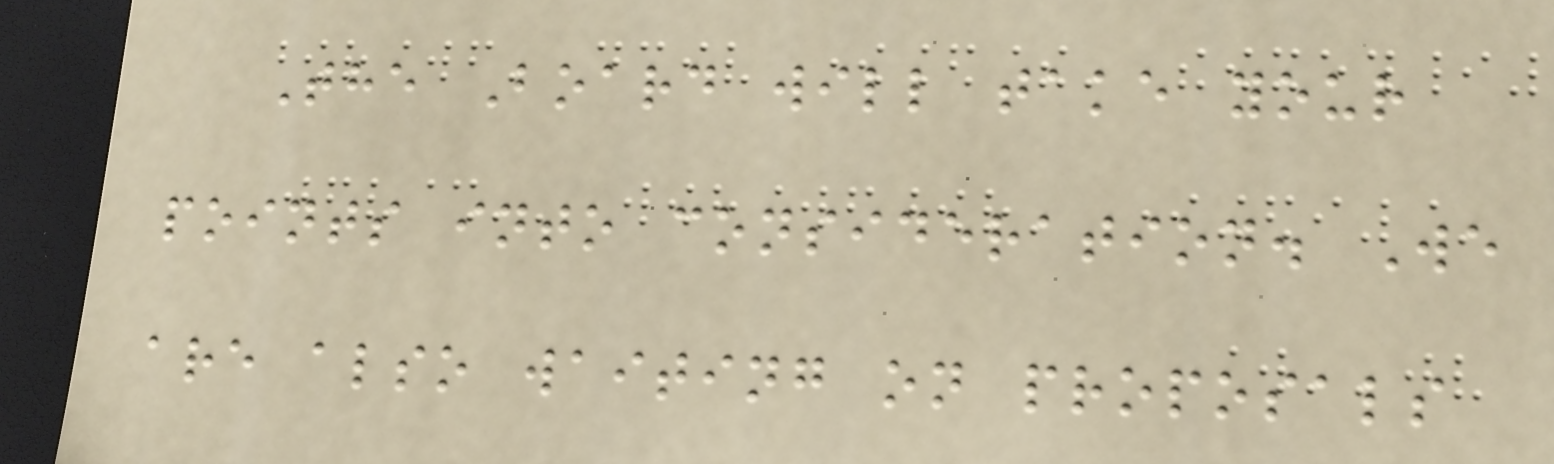The Board will take your
points into consideration. We
are also waiting on proposals
